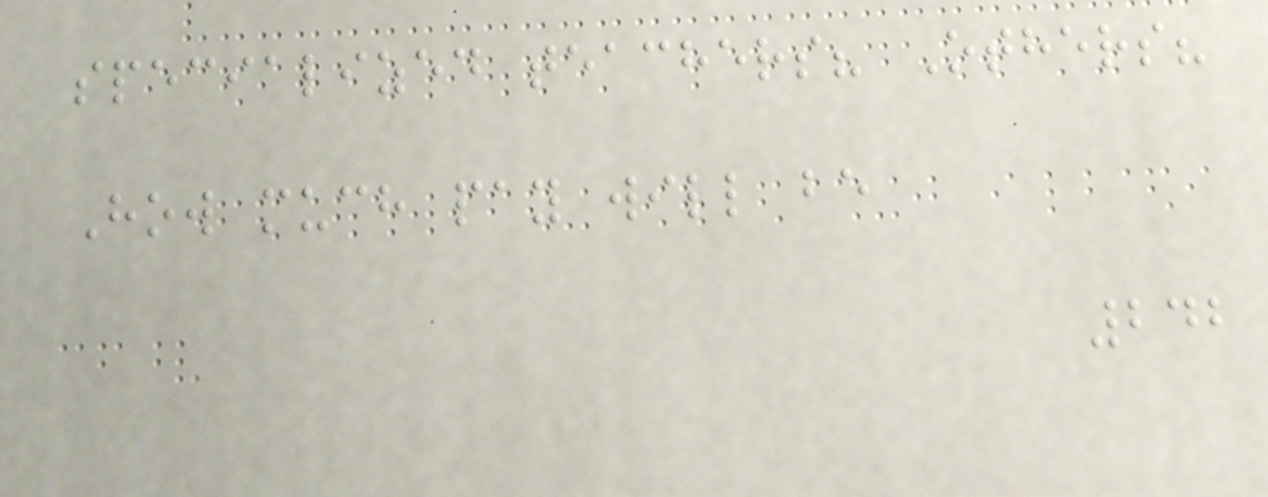specialized teachers? Others?
How much pay will be
242
